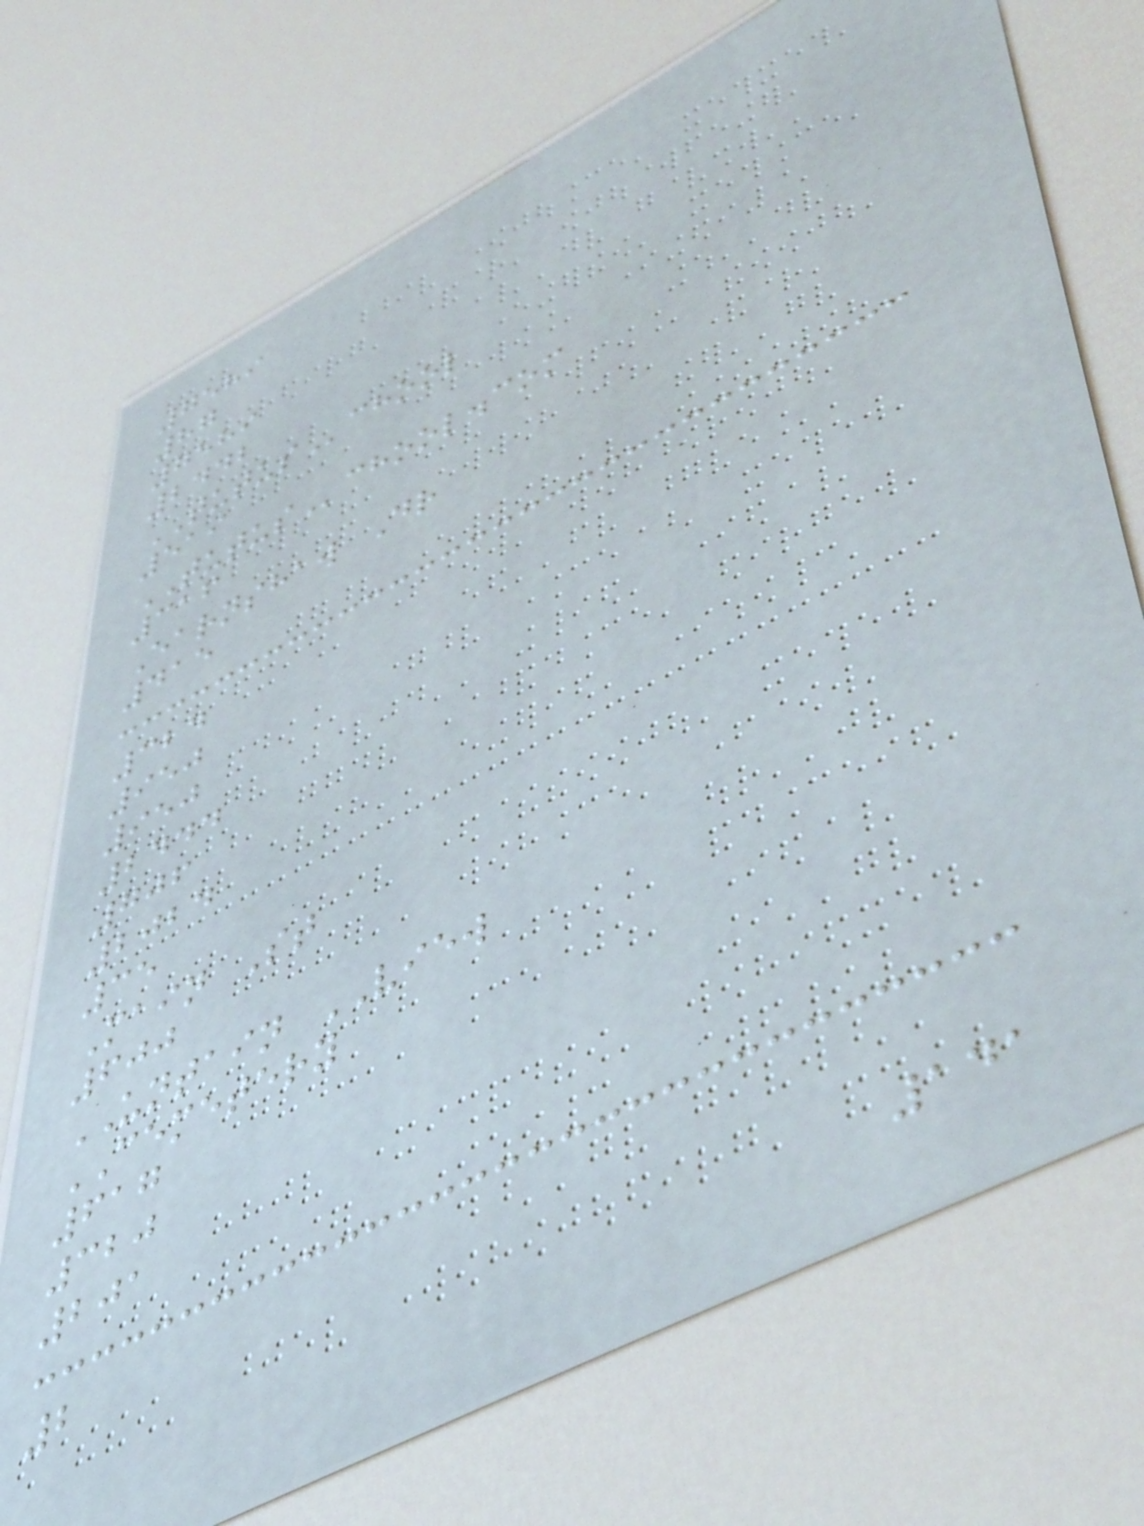7589
87
7589
2442
TUTUSchool
519
TUTUSchool.com
316
Earnshaw Dr
415
324
950
950
2444
706
2024
35
Main St
600
UNTAIN VIEW
CEMETERY
617
320
201
2
141
